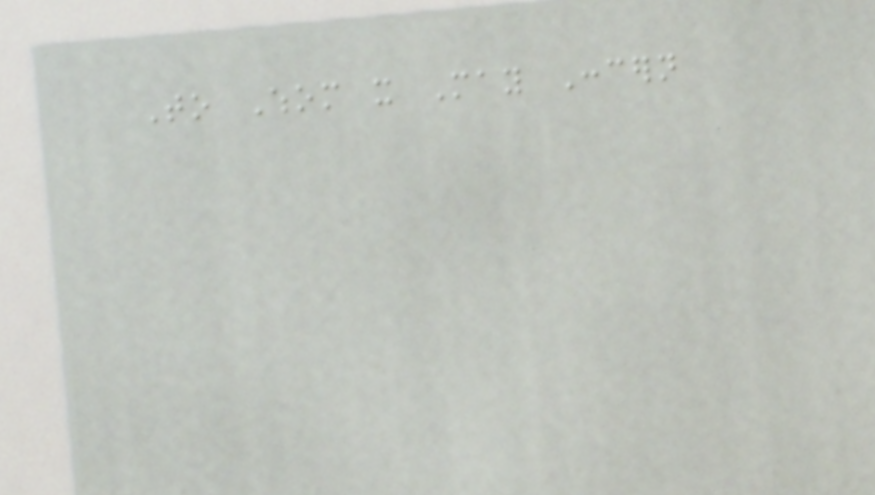To Whom it May Concern
